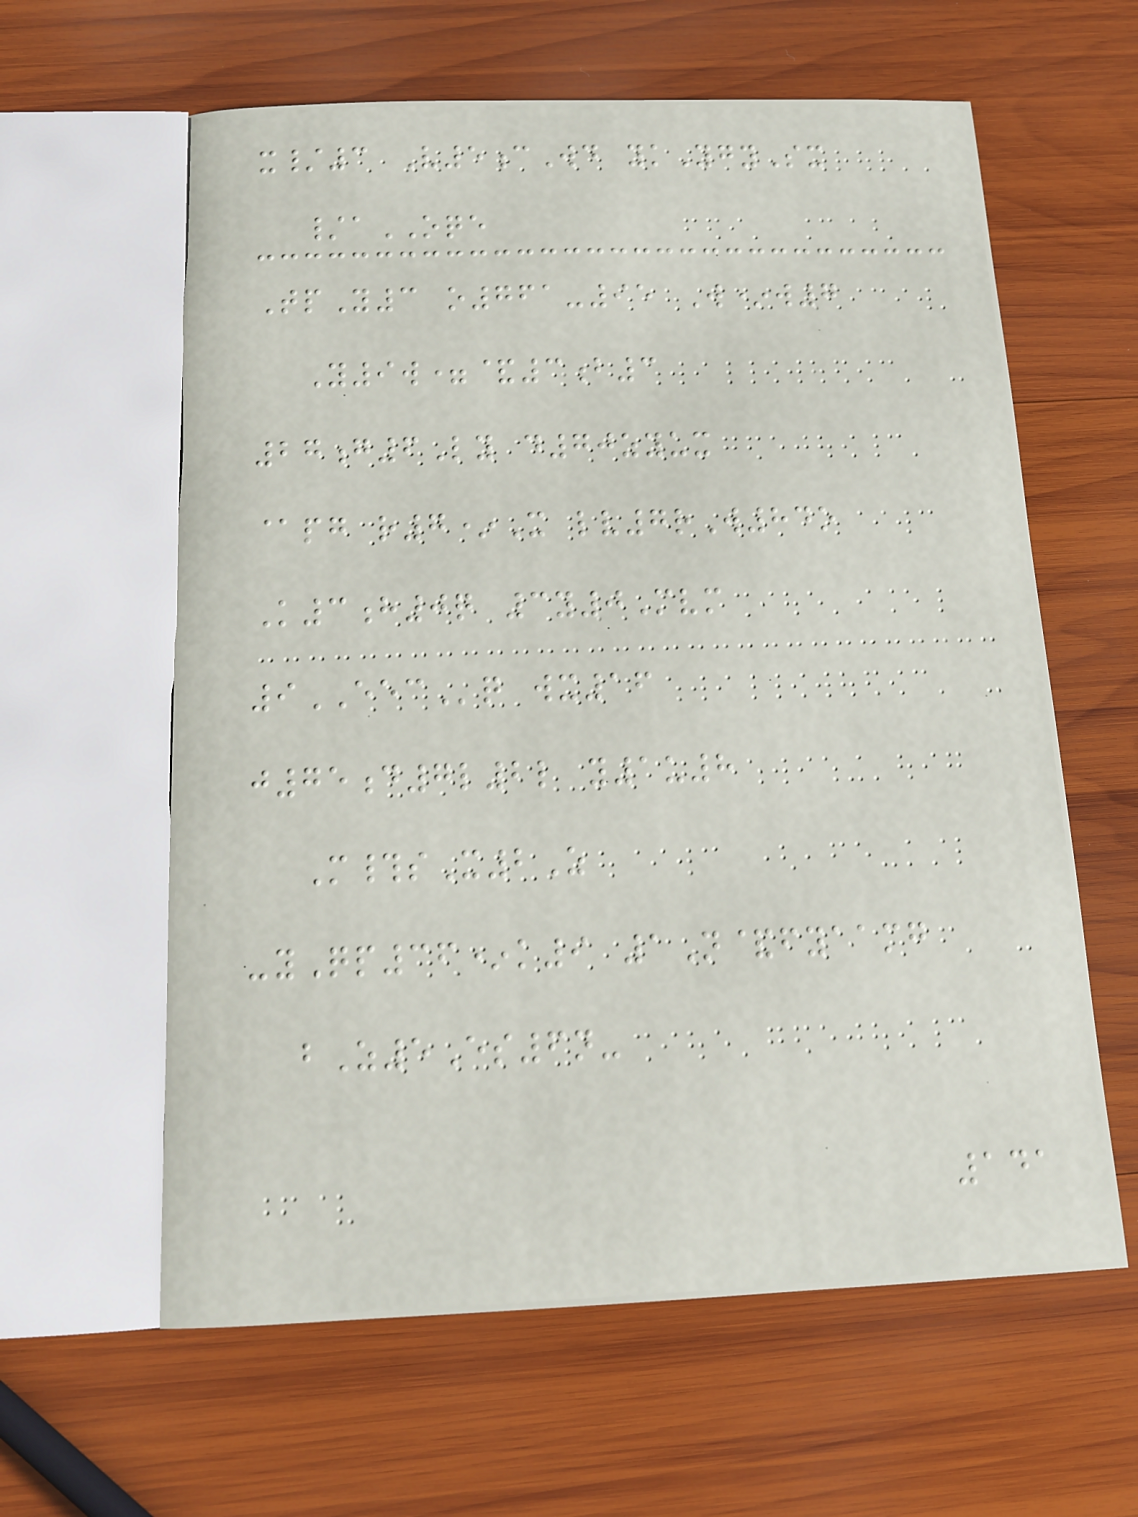x/3 V5cWd ykYgySx
/aOQE
TpY3 o761-95 W*w7
Y9w=&3b3
27g6Ly d70zyux
@pg r7*X lv7rW84o
K3h0q 3y0Mvm
9EECq wx16
j75d7l2l y1u8
M#sX2Z
-yQp36*k9 1N&fyaamg
bZ5Es6n-
141
